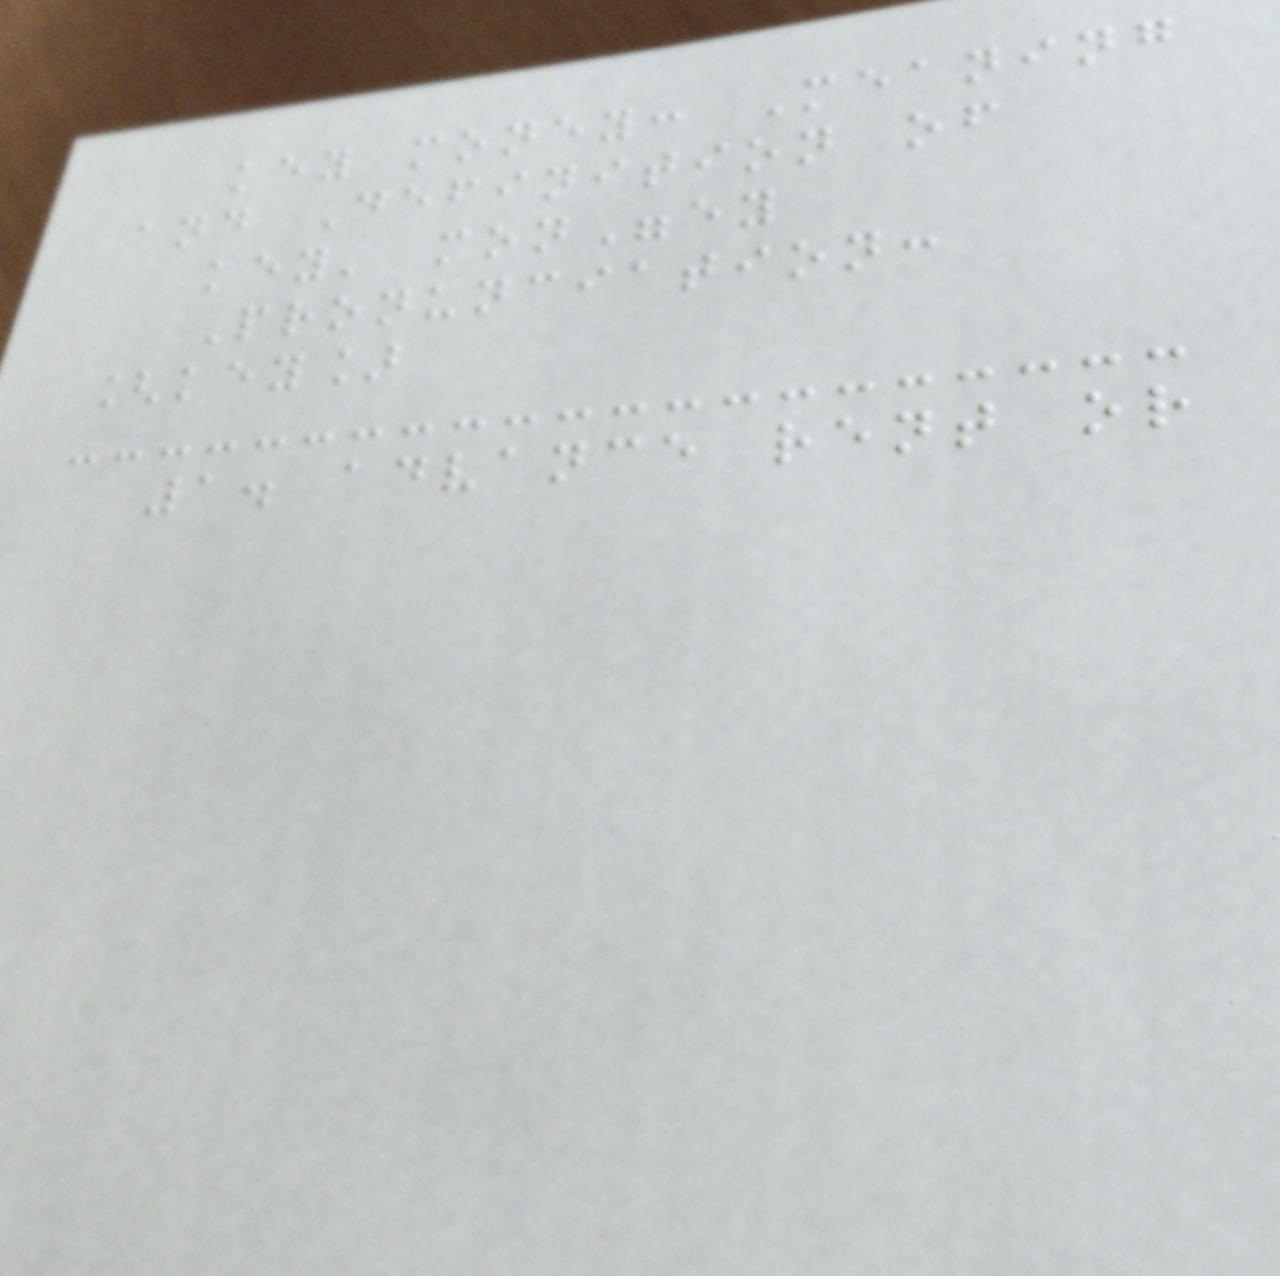key money: Meaning
and Definition of
key' mon"ey
Pronunciation:
[key]
1. advance rent or
